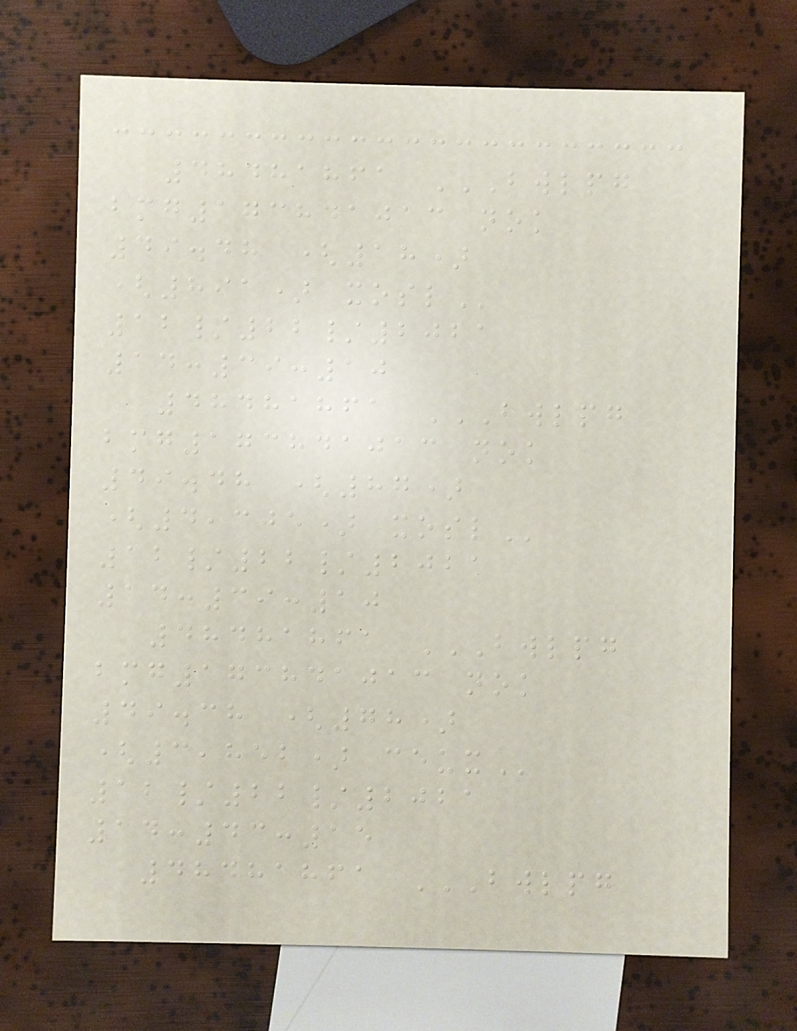48481861 BWLPG
BMG173841013 NOK
49.48 (18)
(891) XOSL
12/22/2021
14:39:10
48481861 BWLPG
BMG173841013 NOK
49.48 (87)
(4,305) XOSL
12/22/2021
14:39:10
48481861 BWLPG
BMG173841013 NOK
49.38 (78)
(3,852) CEUX
12/22/2021
14:43:15
48481861 BWLPG
